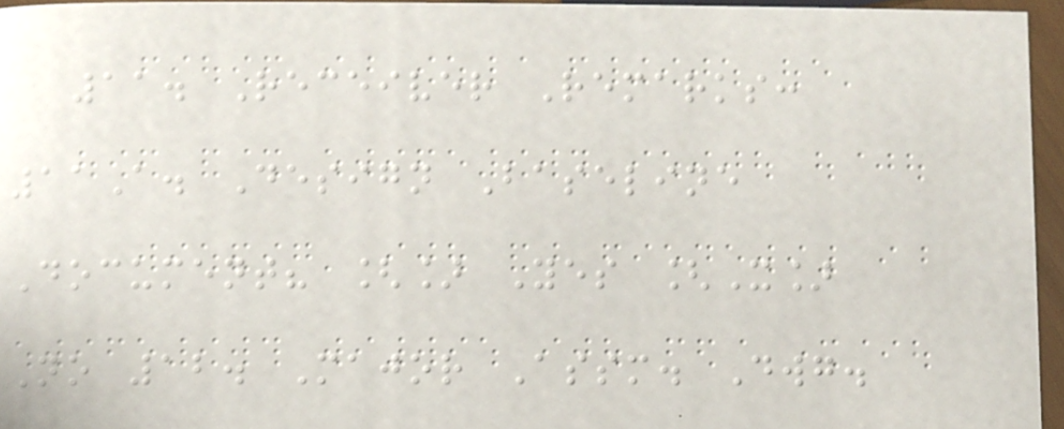11. Receiver Remarks:
11A. Design Baseline
Document? [] Yes [X]
No 12. Major Assm. Dwg.
